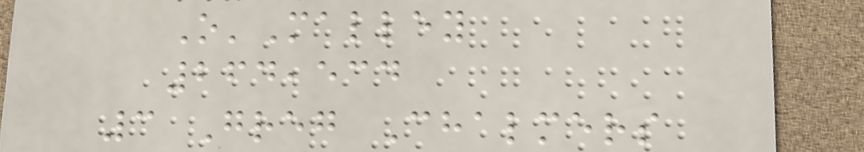O'Malley
264,534
3 Greg Chalmers
